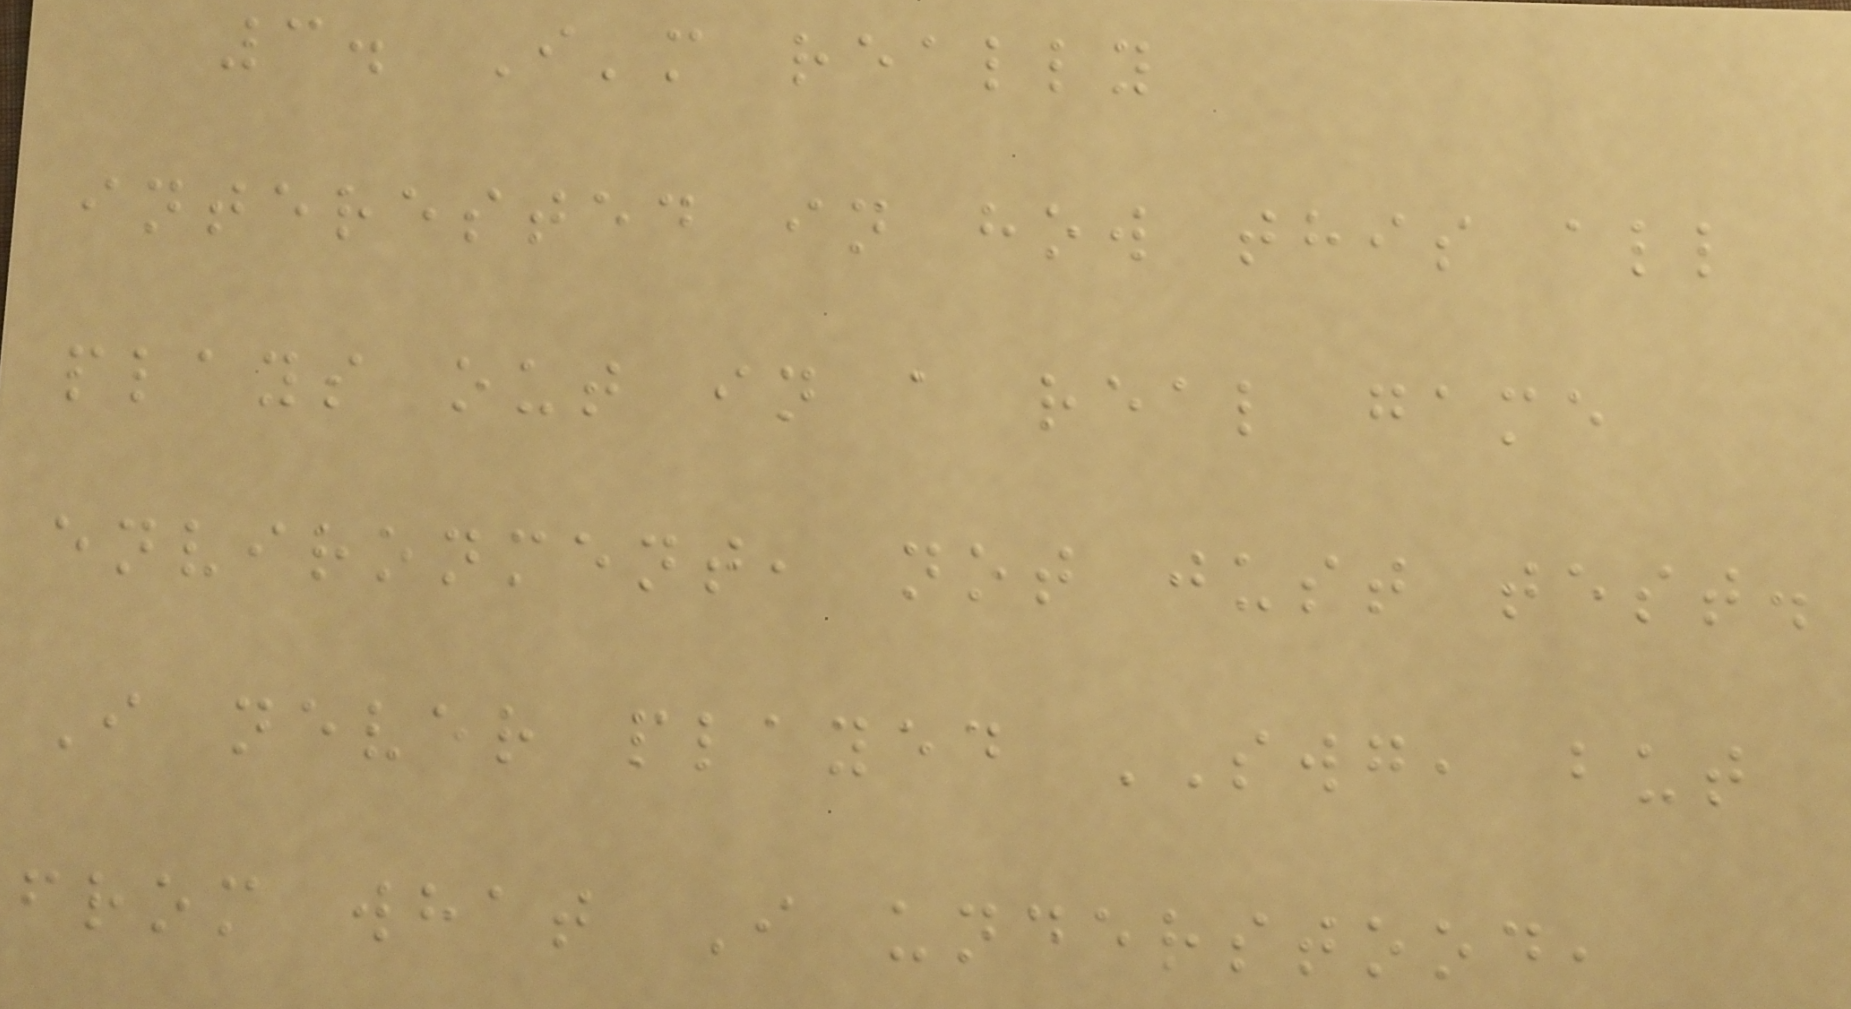3. I'm really
interested in how this all
plays out in a real game
environment, not just test.
I never played SWG, but
from what I understood,
